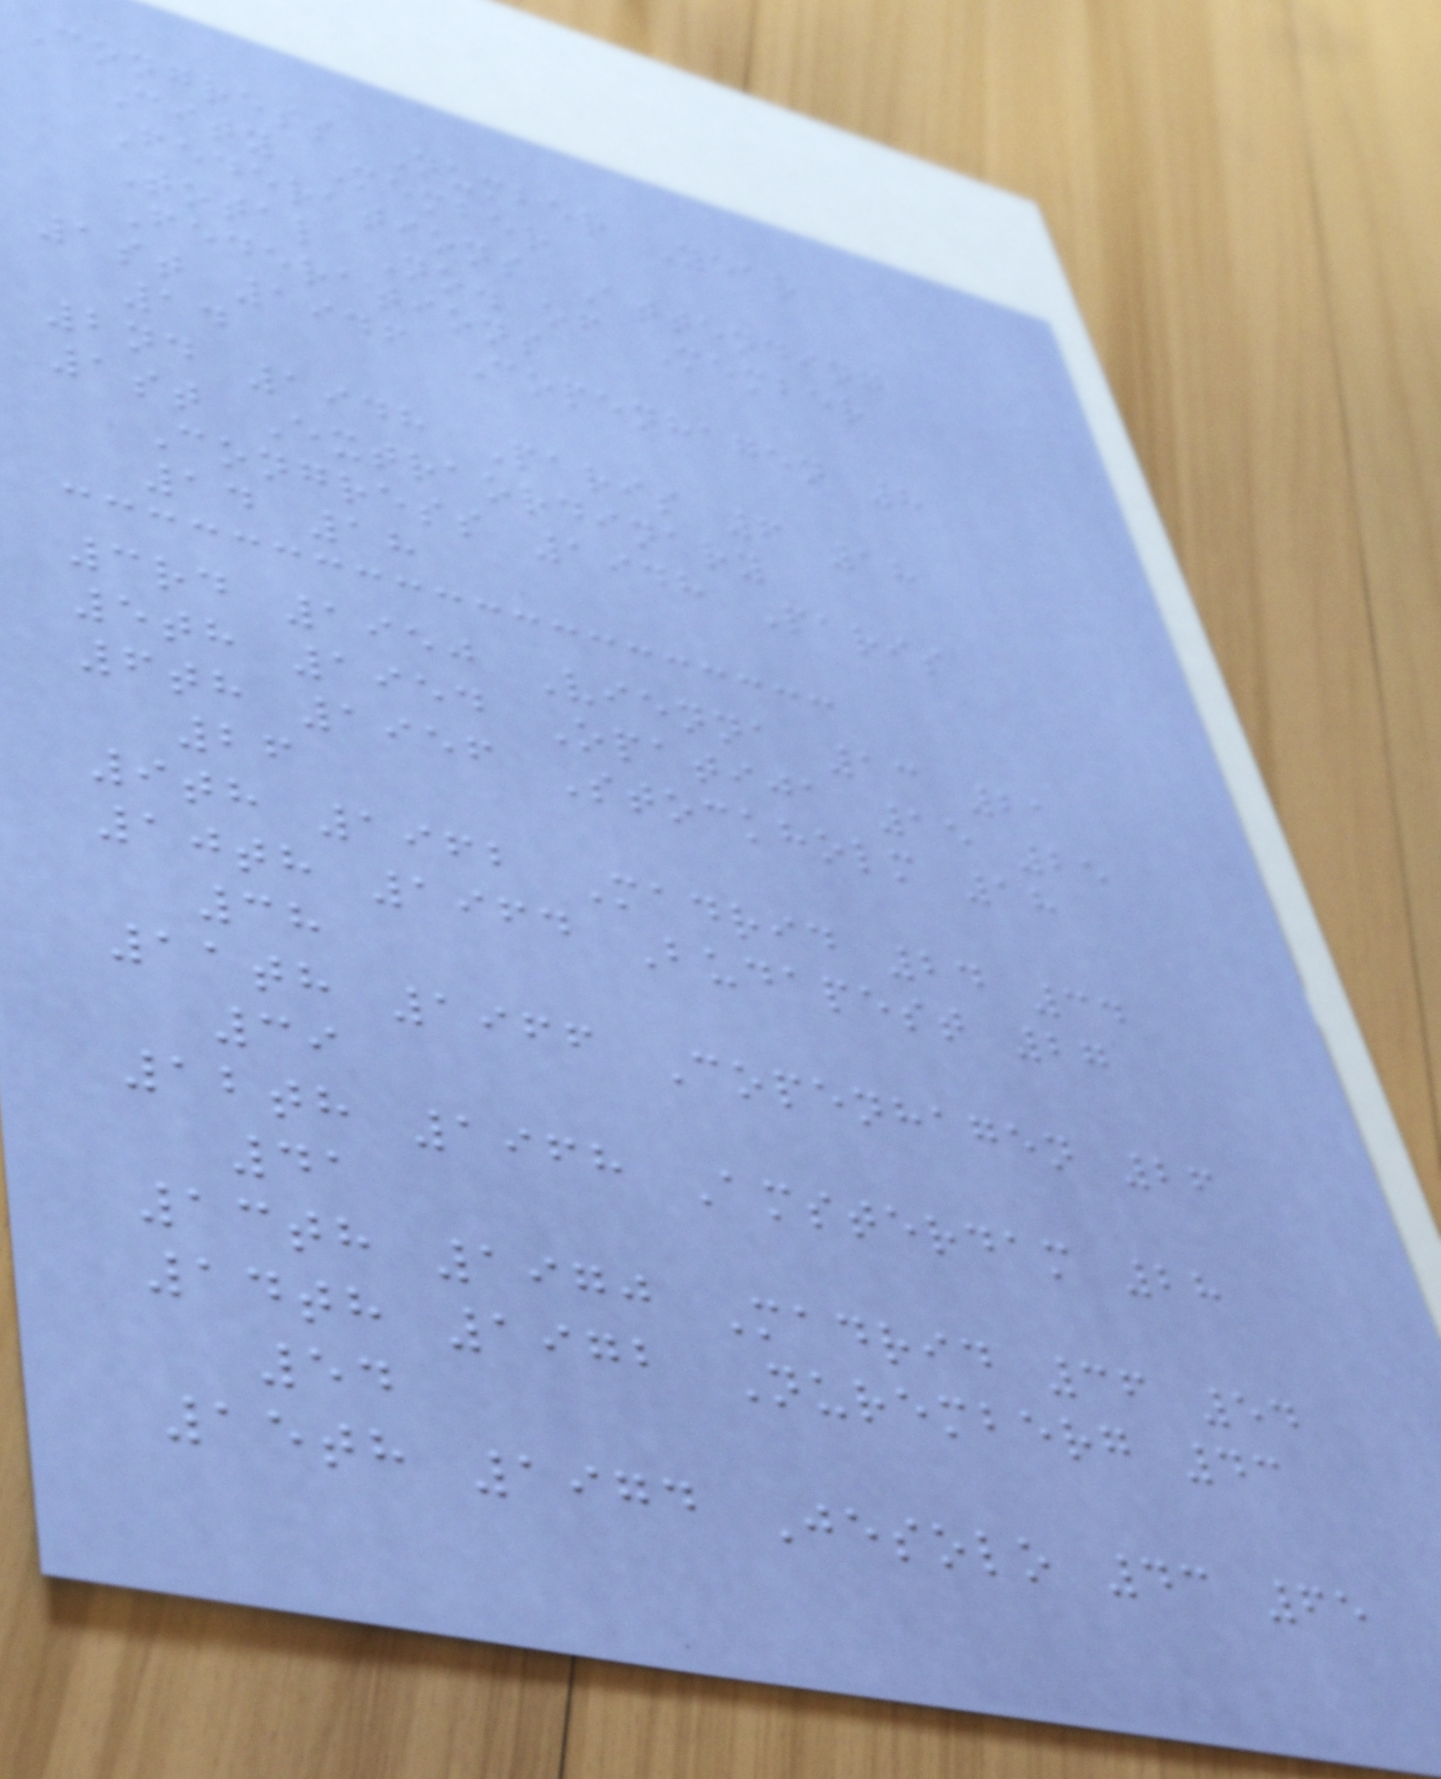Congress Number Year
City Member
Federations Attending
Total No. of Member
Federations
1st 1946 Copenhagen 8
14
2nd 1948 Paris 6 18
1st Extraordinary
Congress 1948 Paris
14 18
3rd 1950 Vienna 13 21
5th 1954 Opatija 15 25
6th 1956 Stockholm 18
26
9th 1962 Madrid 24 34
10th 1964 Budapest 27
38
11th 1966 Copenhagen 26
39
12th 1968 Amsterdam 28
41
13th 1970 Madrid 36 54
14th 1972 Nuremberg 43
54
15th 1974 Jesolo 43 65
